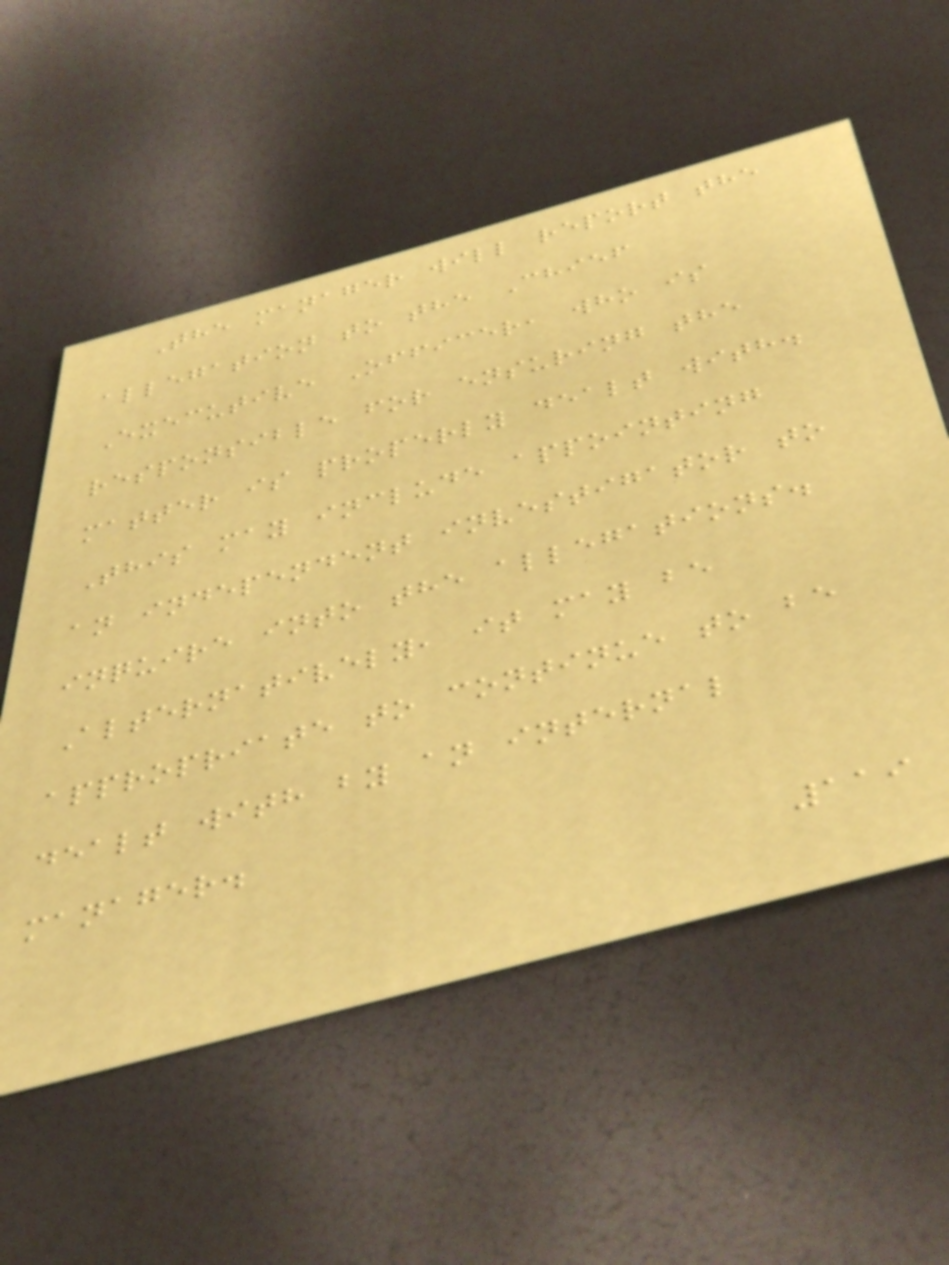The manager will report the
allegation to the Chief
Executive Officer, who is
responsible for ensuring the
matter is properly dealt with.
This may include appointing
an independent investigator to
inquire into the allegations.
Alternatively, it may be
appropriate to continue to be
dealt with by an internal
manager.
119
